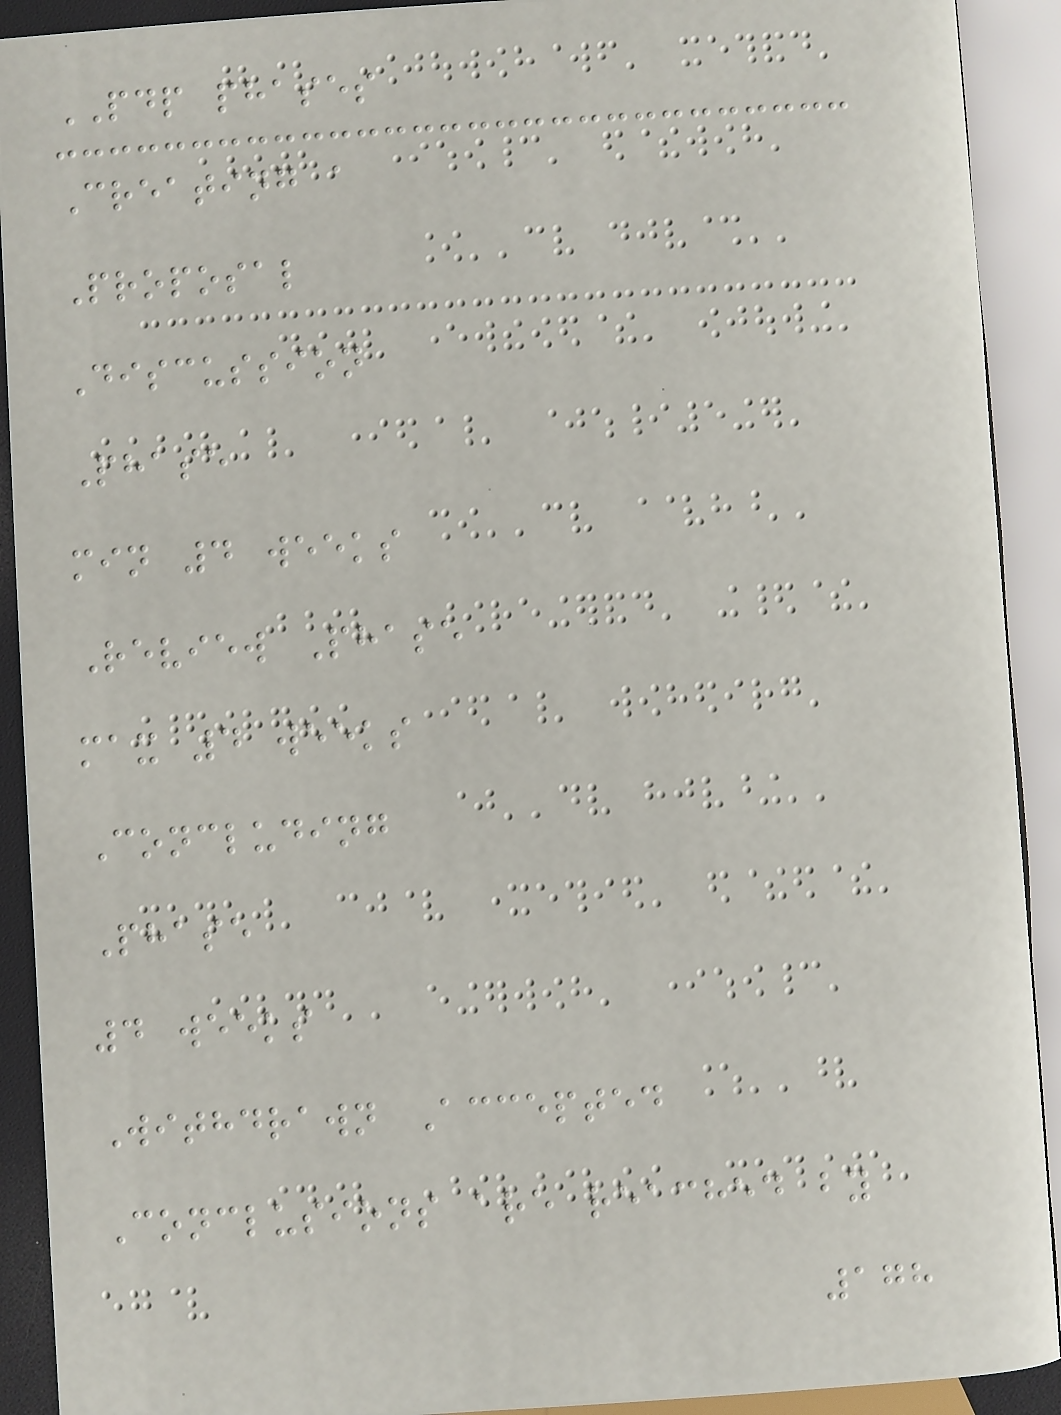PDP phases
Creating a
Proposal
Discussion
Phase
min 4 weeks
Review Phase
max 4 weeks
Concluding
Phase
4 weeks
Withdrawn Accepted
Conclusions are reached by
178
